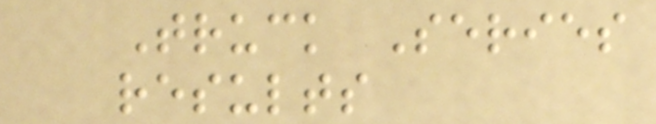Truck Series
results
